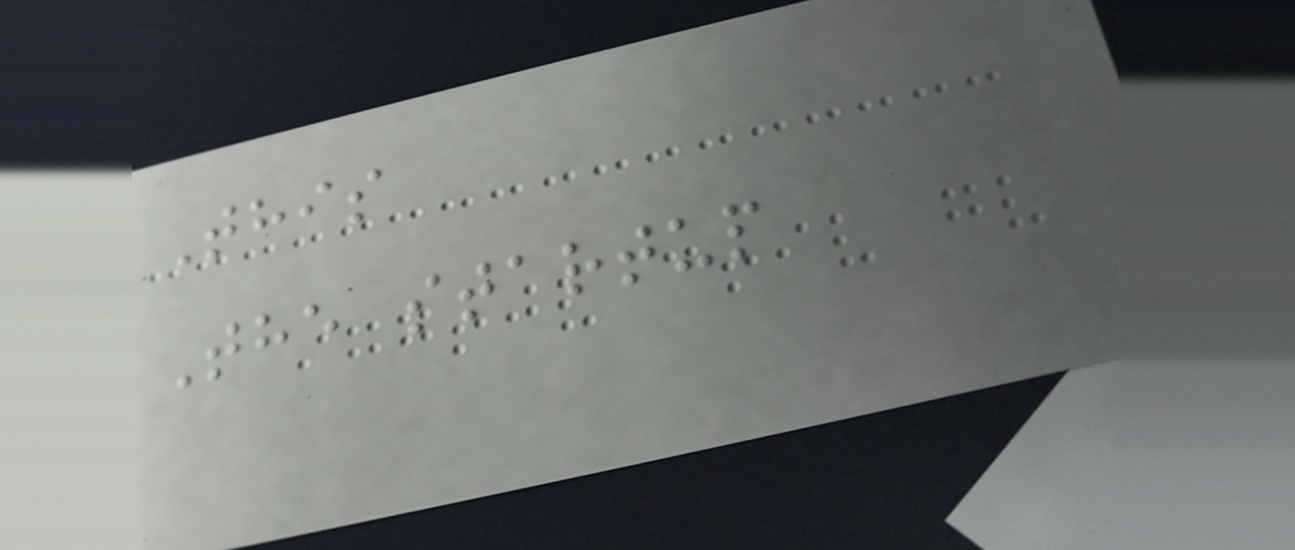This
The startup
